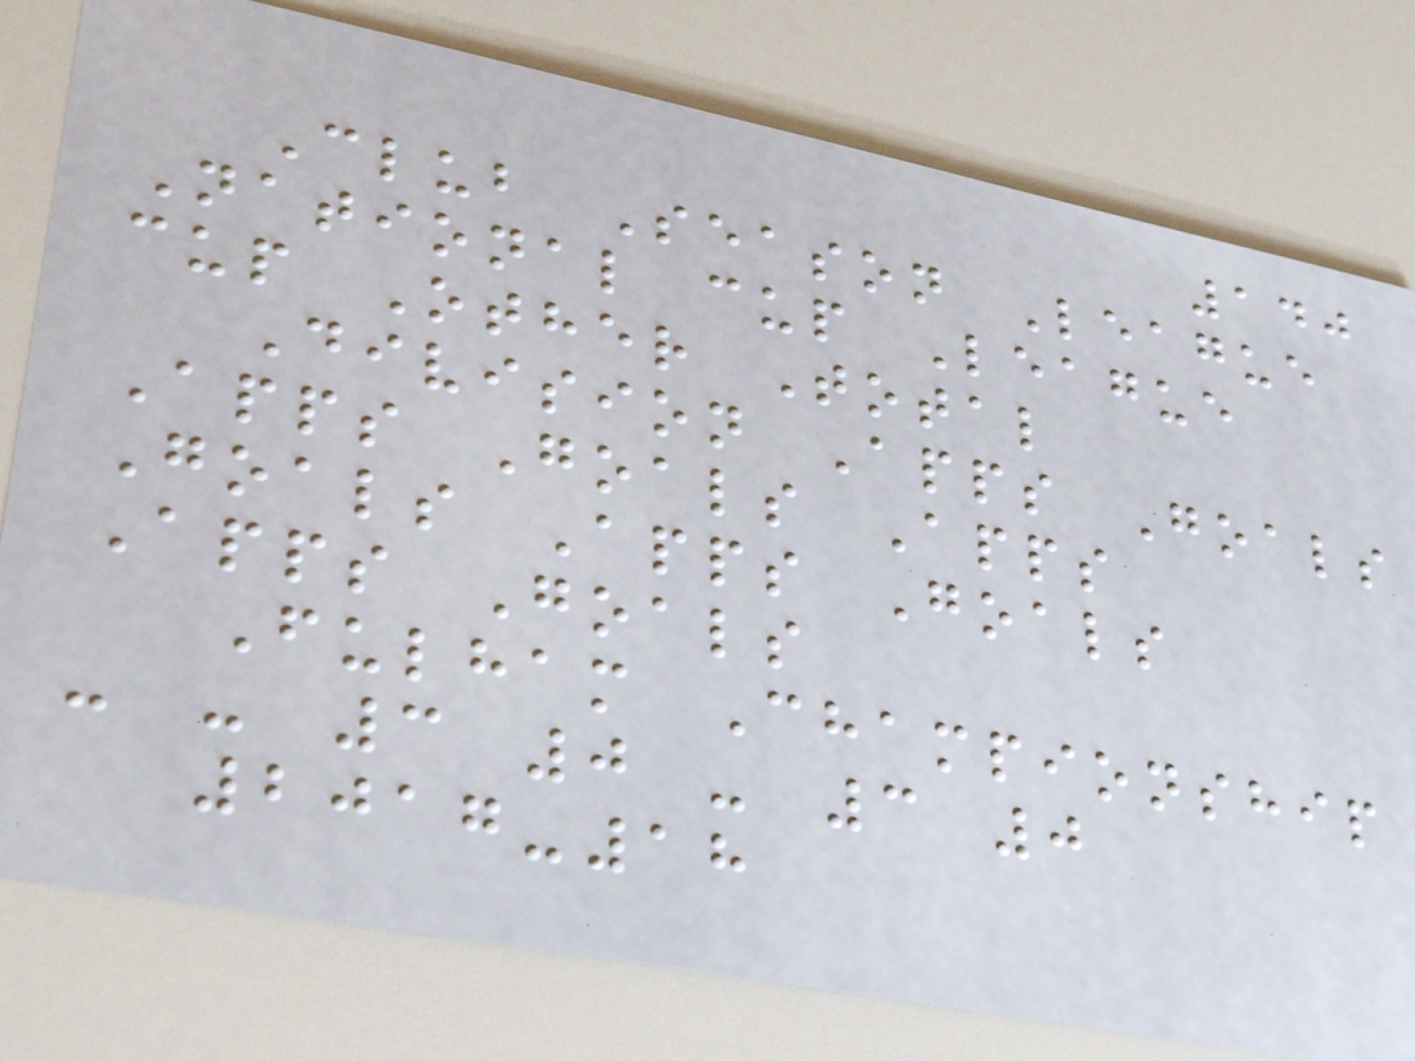140
Club Season League
National cup League
cup Other Total
Division Apps Goals
Apps Goals Apps
Goals Apps Goals
Apps Goals
Fulham Championship
- - 3 0 - 3 0
2017-18
